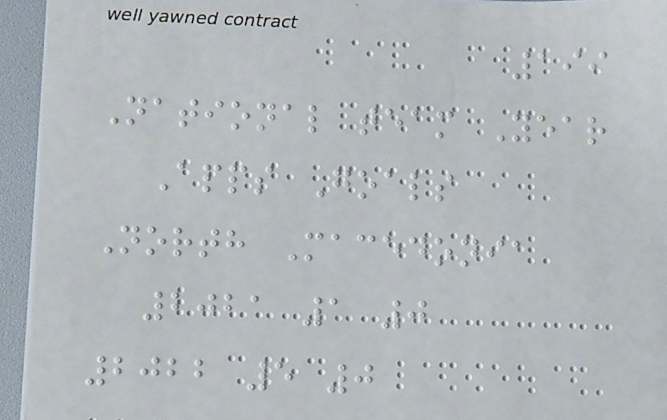199
National team Year
Apps Goals
North Macedonia
2021 1 0
2022 5 0
